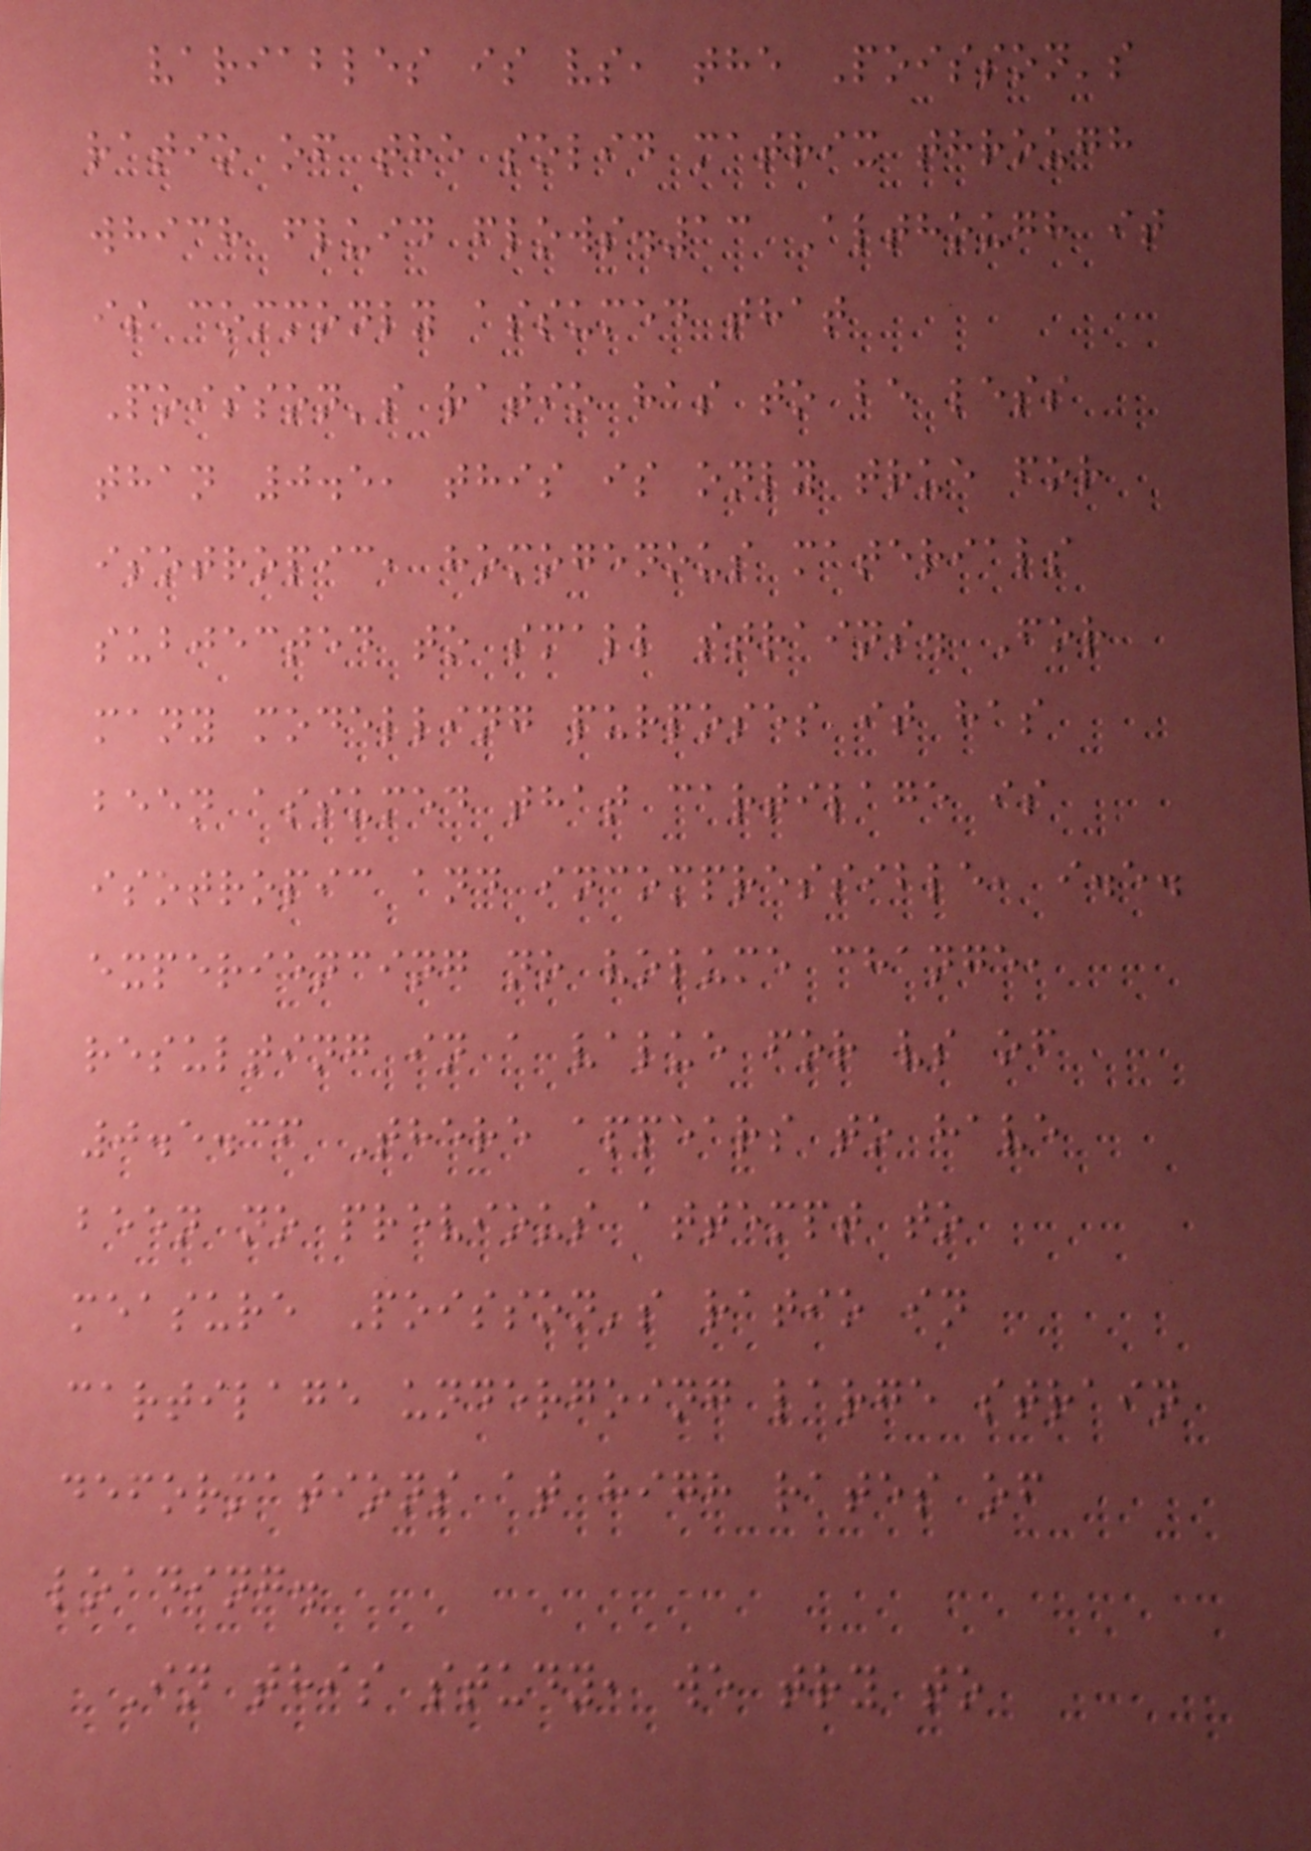variables is vs, the Poisson's
ratio of the solid matrix through
which fluid flows.13 Although it
is commonly assumed that
Poisson's ratio has to be less
than 0.5, this is only true for
isotropic, homogenous materials
subjected to small strains. For
many modelling purposes it has
been assumed that cartilage is
isotropic and incompressible, i.e.
experiencing no volume change,
resulting in a value for vs of
0.5.36 There appears to have
been no previous attempt to
measure Poisson's ratio in
cartilage undergoing large strain
deformations at high rates of
loading.
In this study, we try to
